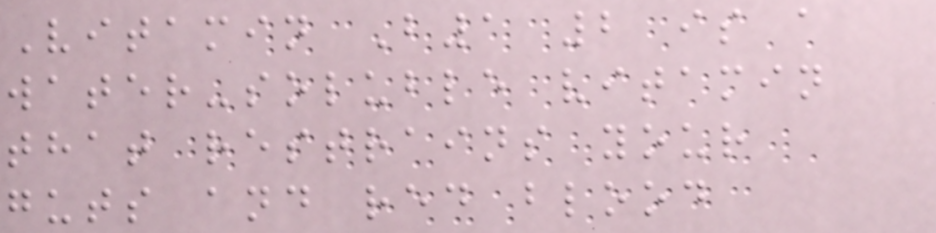Vitamin B1 2 is a
water-soluble vitamin
that restrains your
guts and red blood
